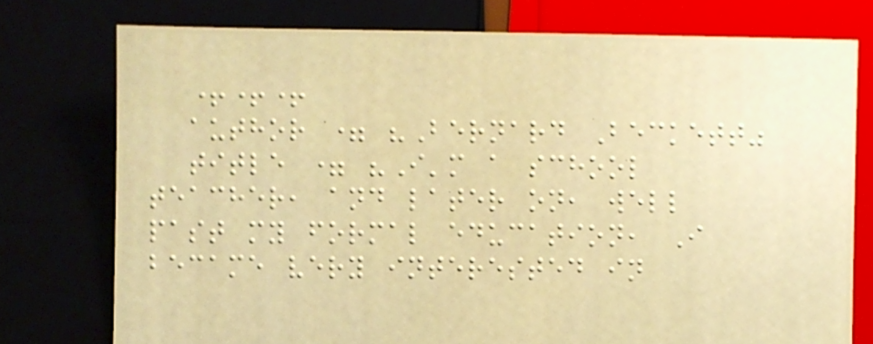+++
author = "Bernard Beckett"
title = "I'm a school
teacher, and later on, well
past my formal education, I
became very interested in
